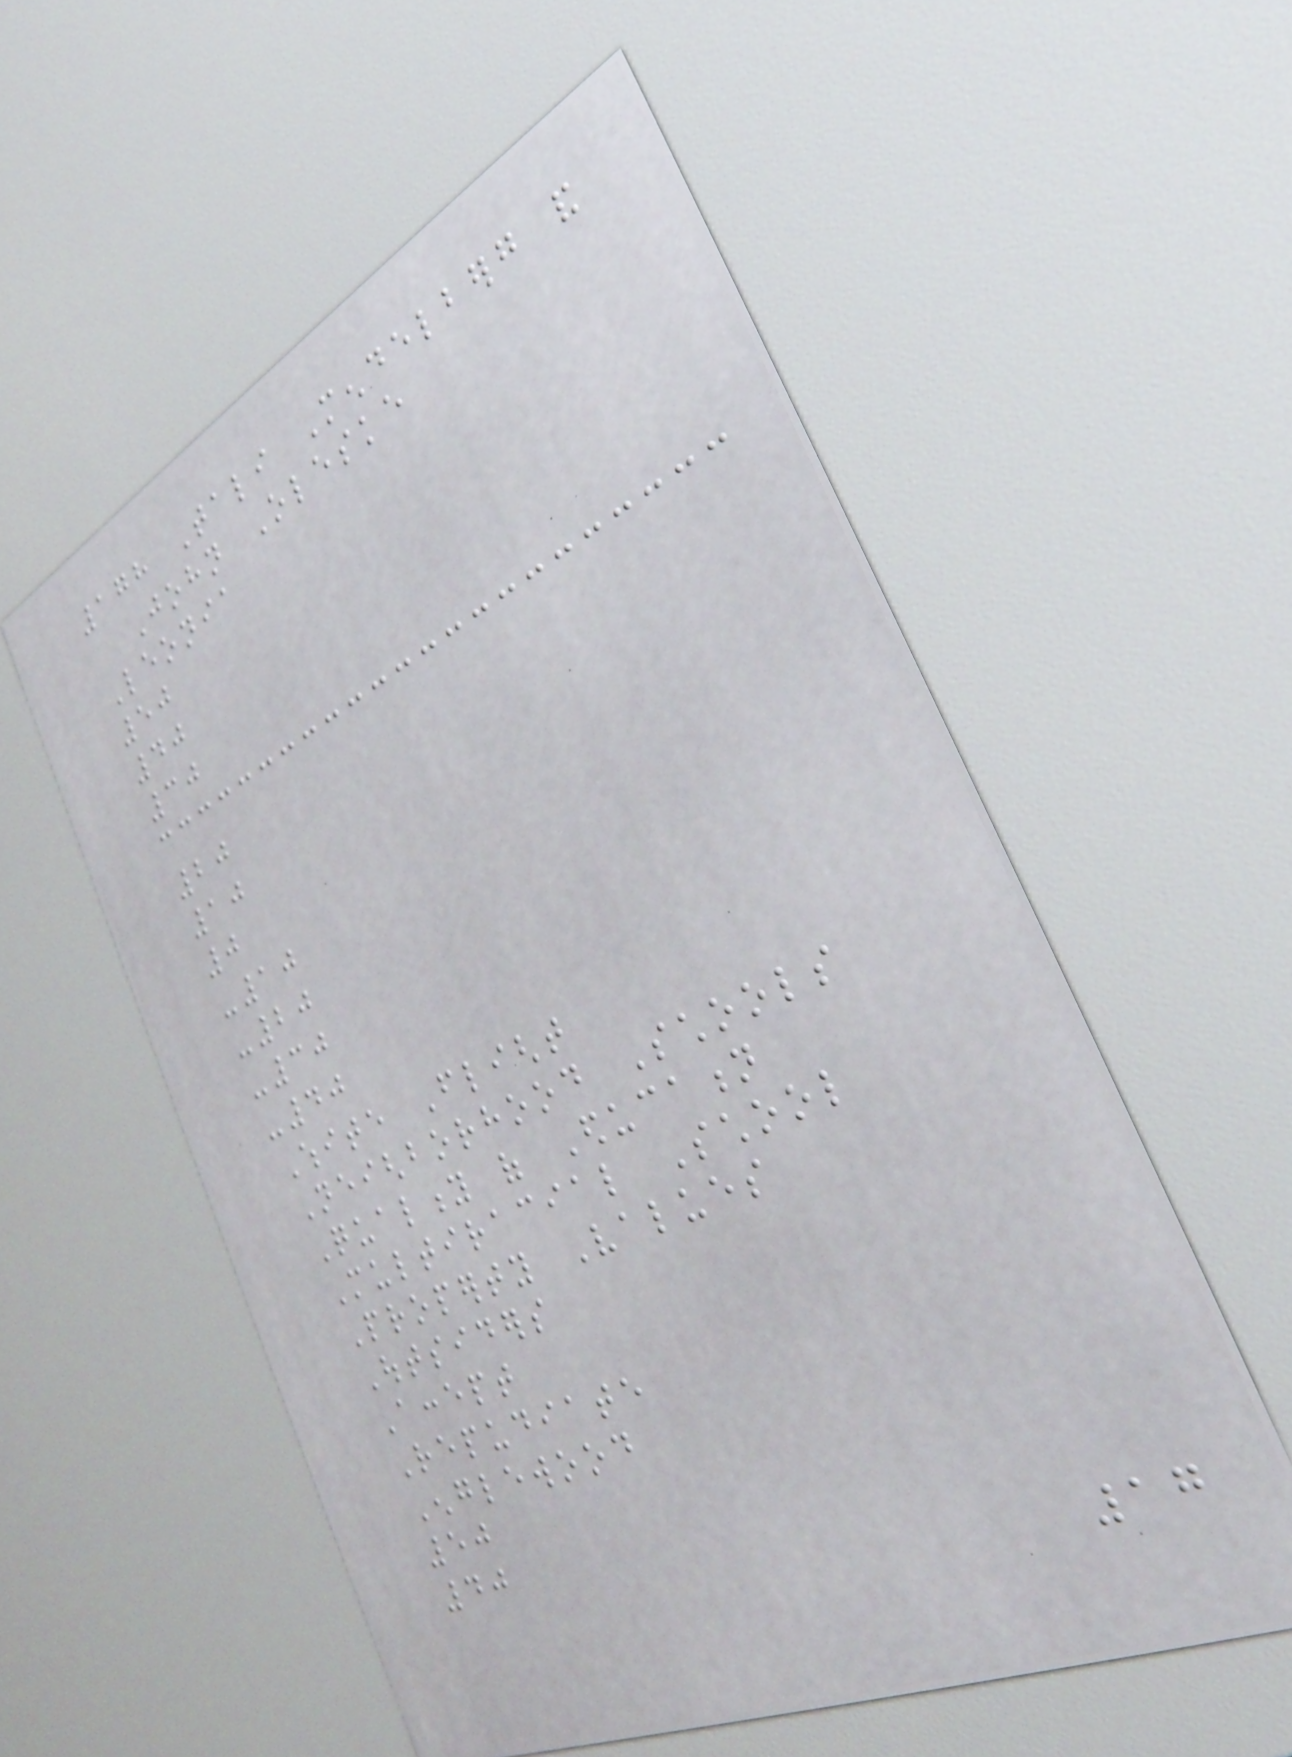178 Tali Mendelberg and
John Oleske
Leonia
50
40
30
20
10
0
-10
-20
-30
-40
White Flight
Neighborhood Schools
Quality of Education
Multiracial School
Property Values
Outsiders
Accept
Repudiate
Englewood
50
40
17
